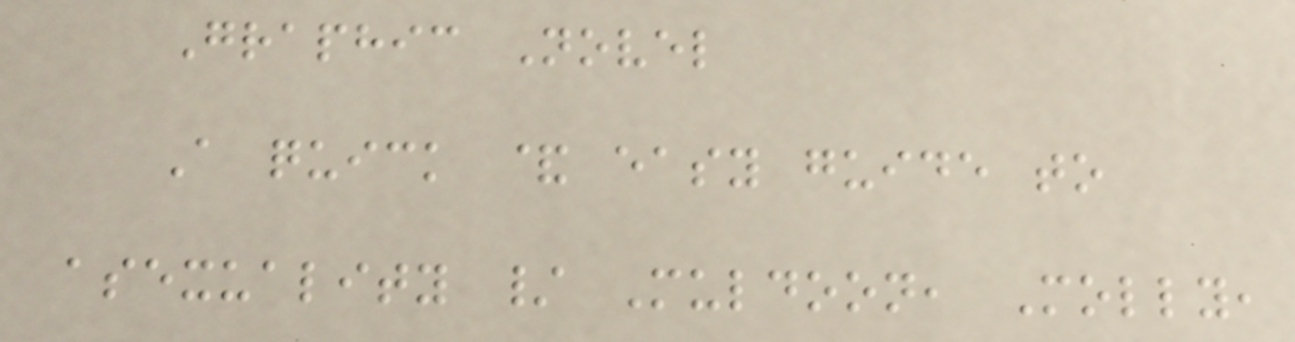Graphic Novel
A quick & easy guide to
asexuality / Muldoon, Molly,
